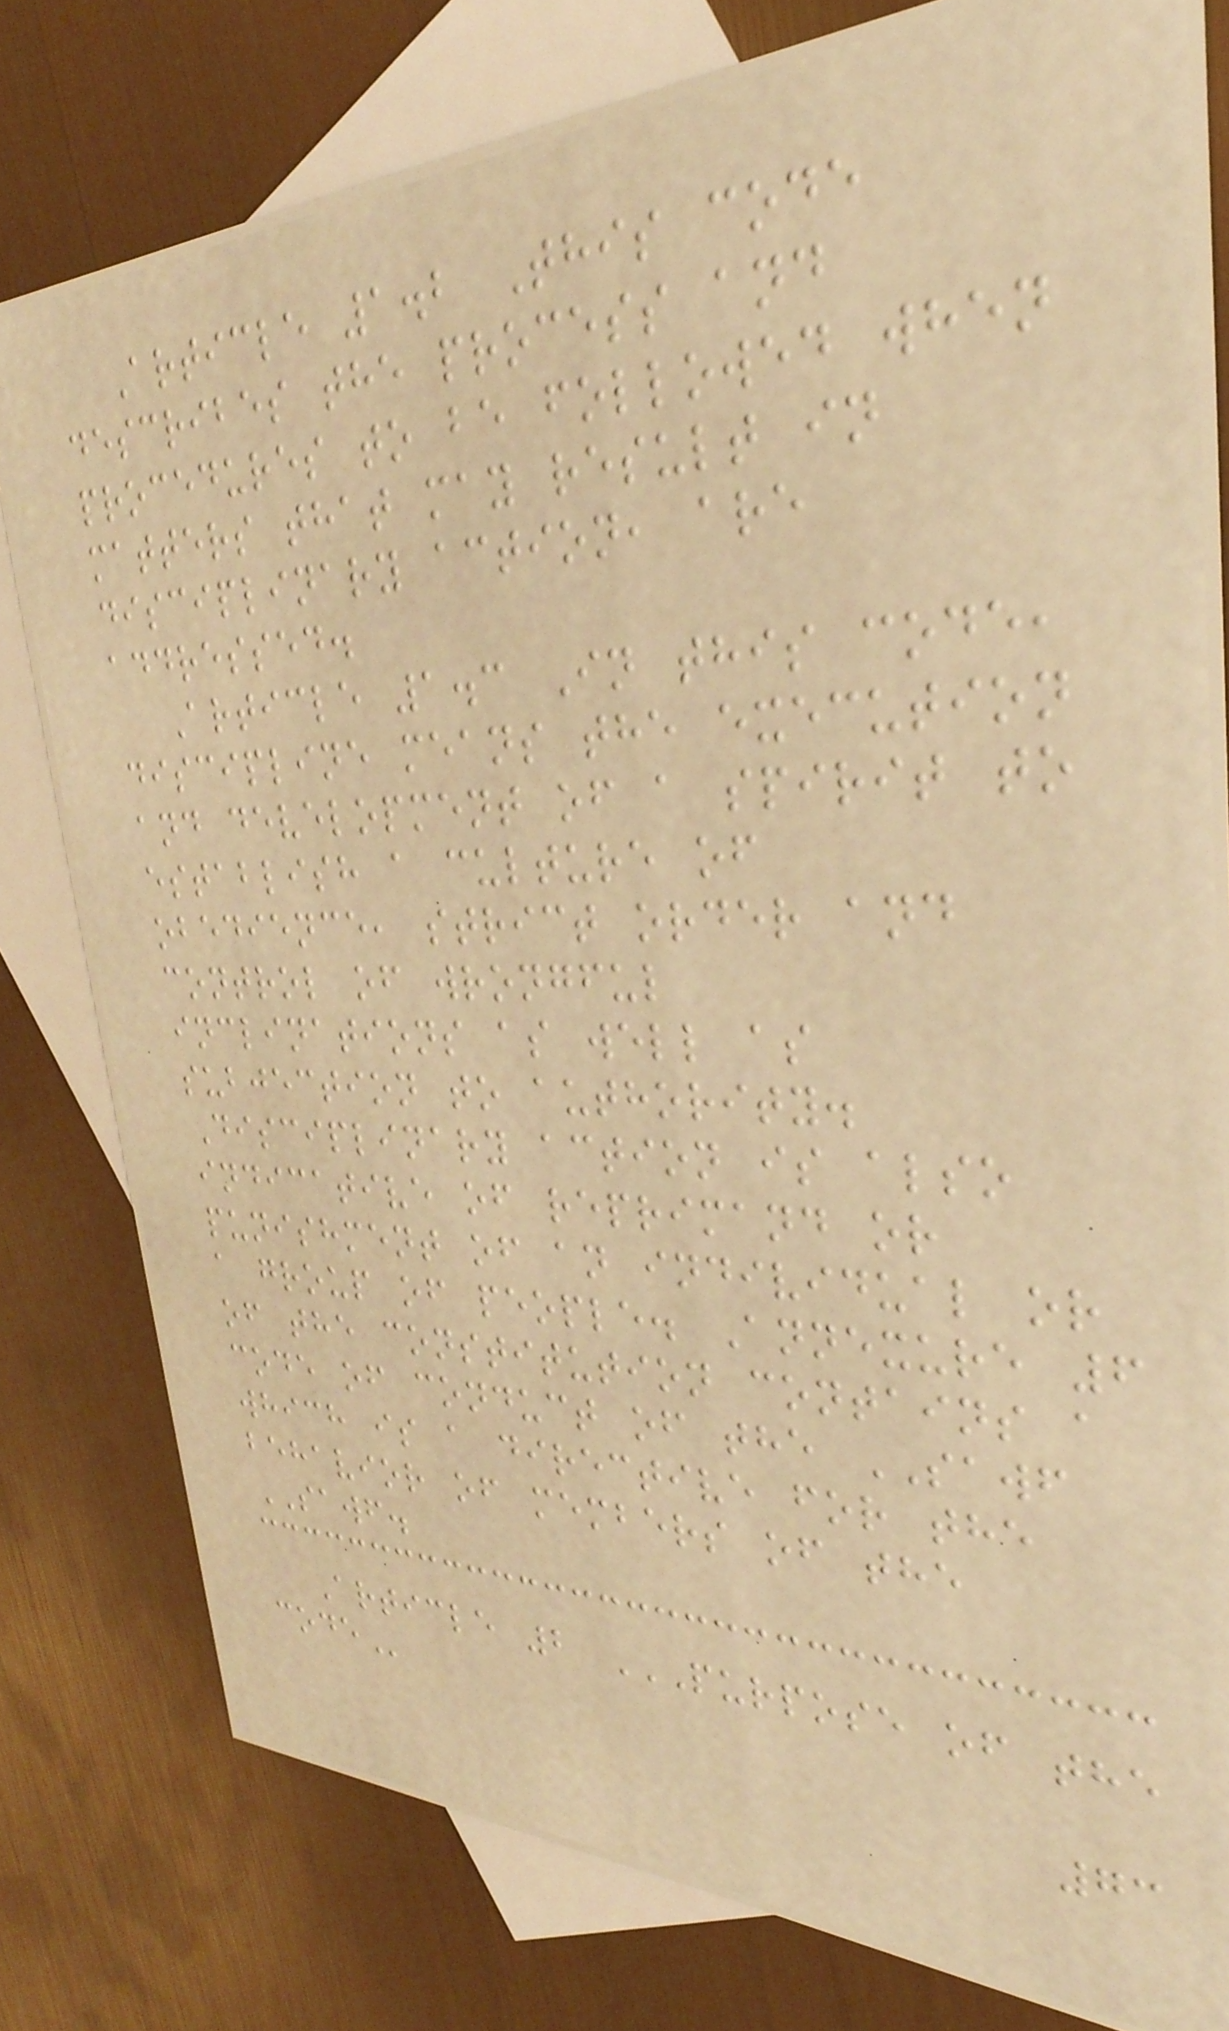Article 1.2 This code
describes the process and
procedures to be followed when
matters that may result in
disciplinary action, are
addressed.
Article 1.3 In this code,
discipline means the execution
and development of a spirit to
establish a culture of
obedience, strict order and
control of wrongful
inclinations as well as
subjection to authority.
Disciplinary action is also
indicative of reprimand or
punishment of an individual or
a group of people. Annexure 6
of the constitution contains a
code of conduct of the SAWF
which is a directive for the
behavior of members of the
SAWF.
Article 2 PURPOSE OF THE
CODE
73
